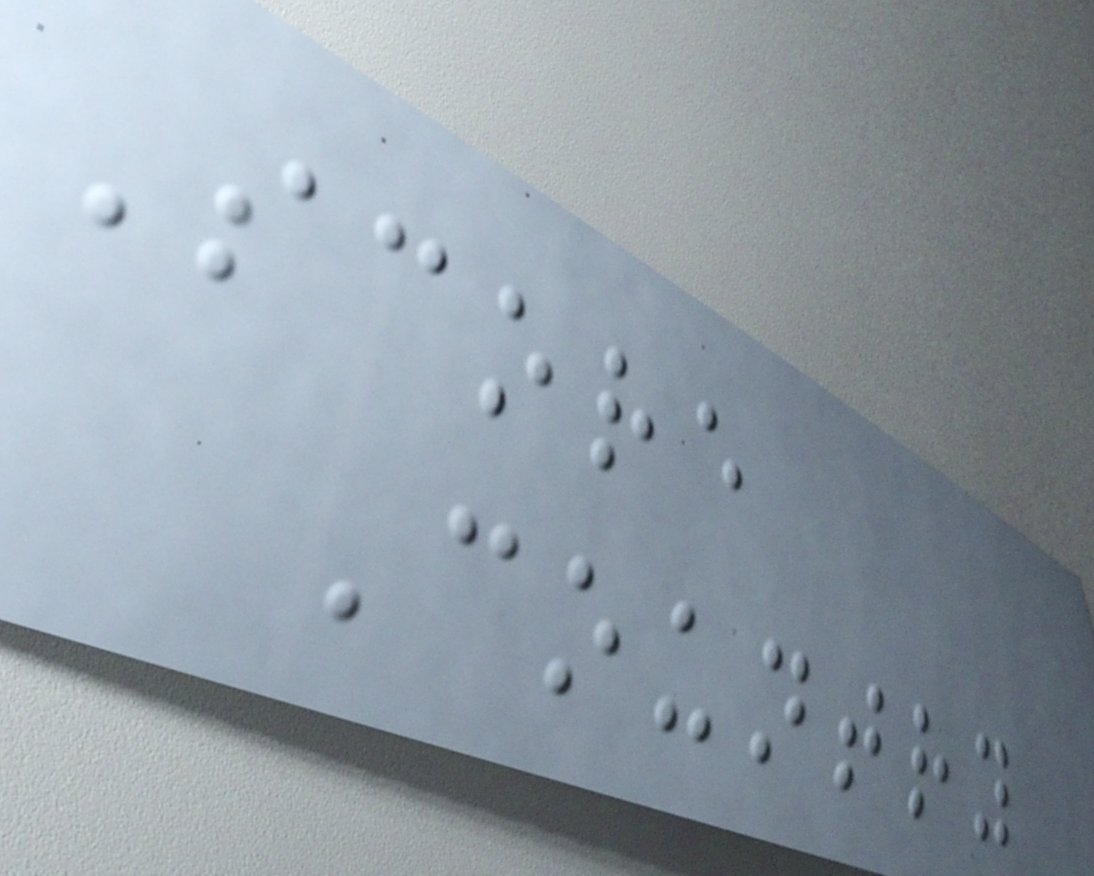Score
Country
